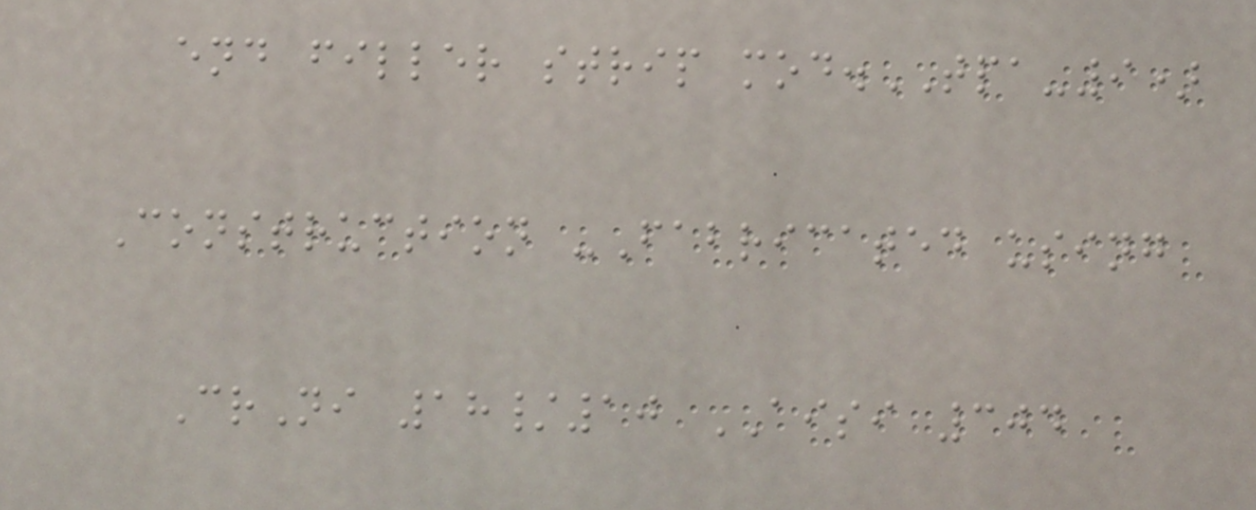end filler strip mod.TPA-9)
Construction -Fabricated using
CrNi 18/10 AISI 304
